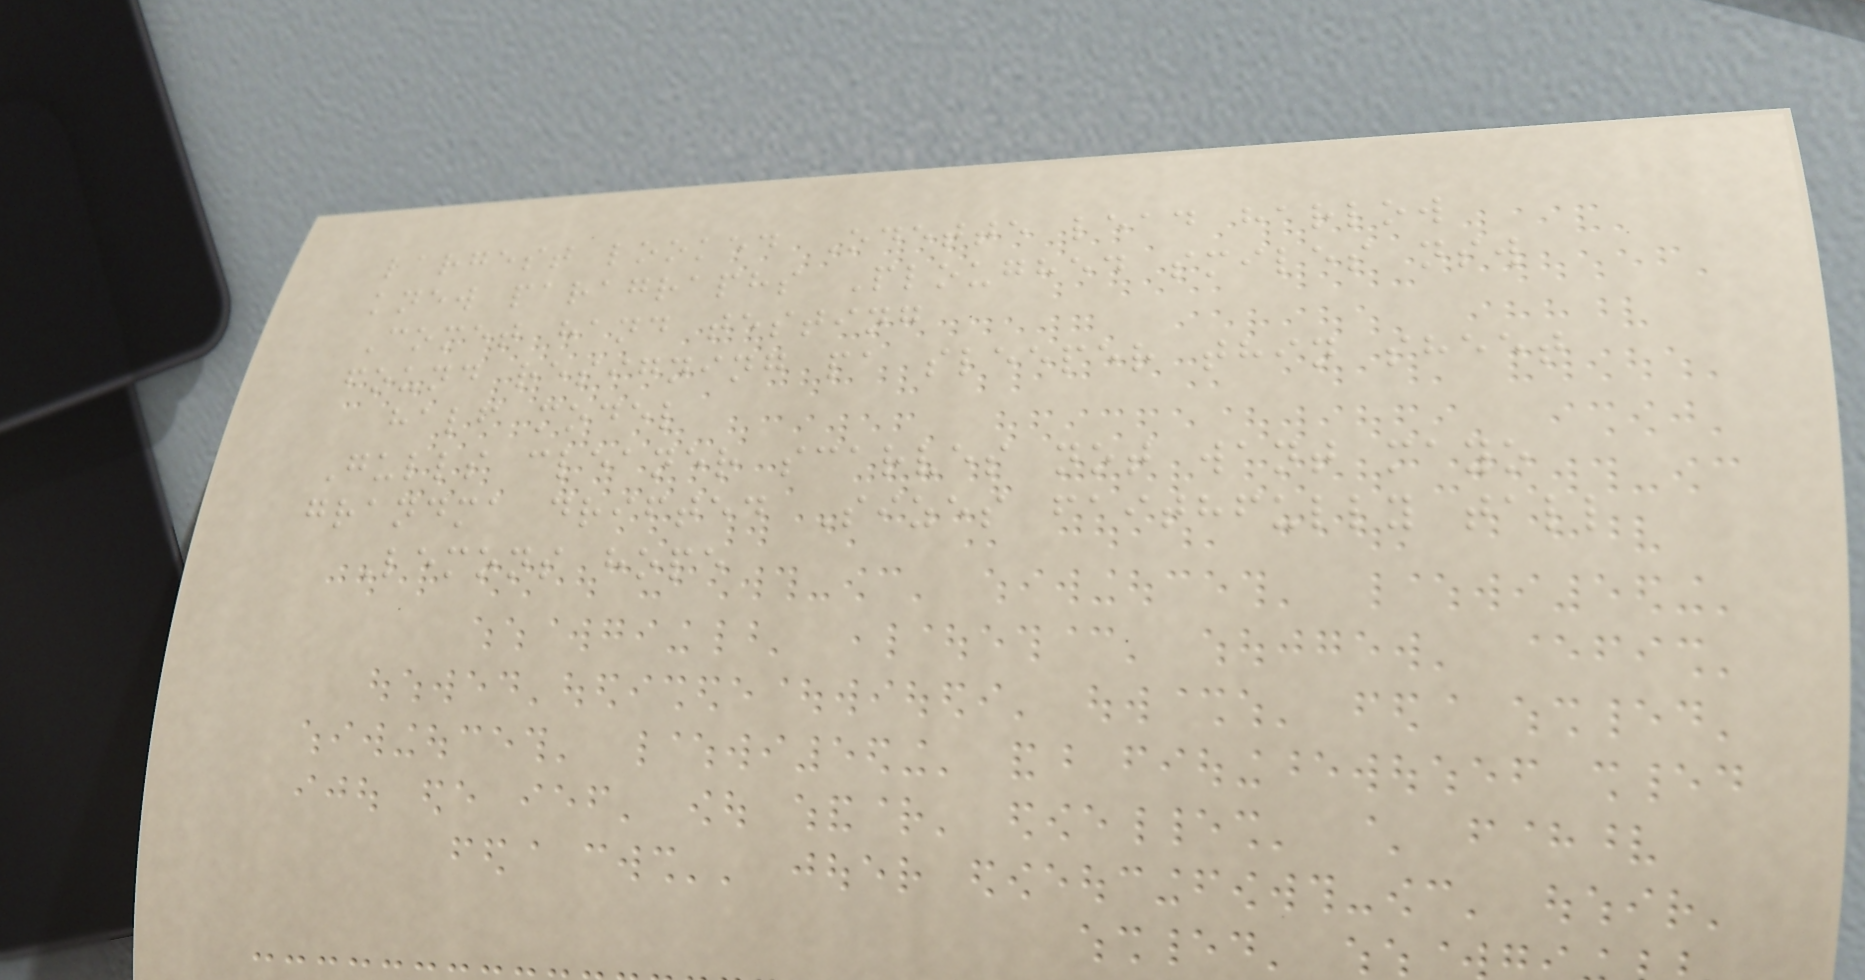largest looked Odette lead harlow
knew paragraphs Ploughed smiles nsw
Comet hand testing
found resigning pa sleeper thin sheet
half model
Gulls cleaner scarves not want mayo
grandma drifted Sizes faithfully tall
Lemons hope
